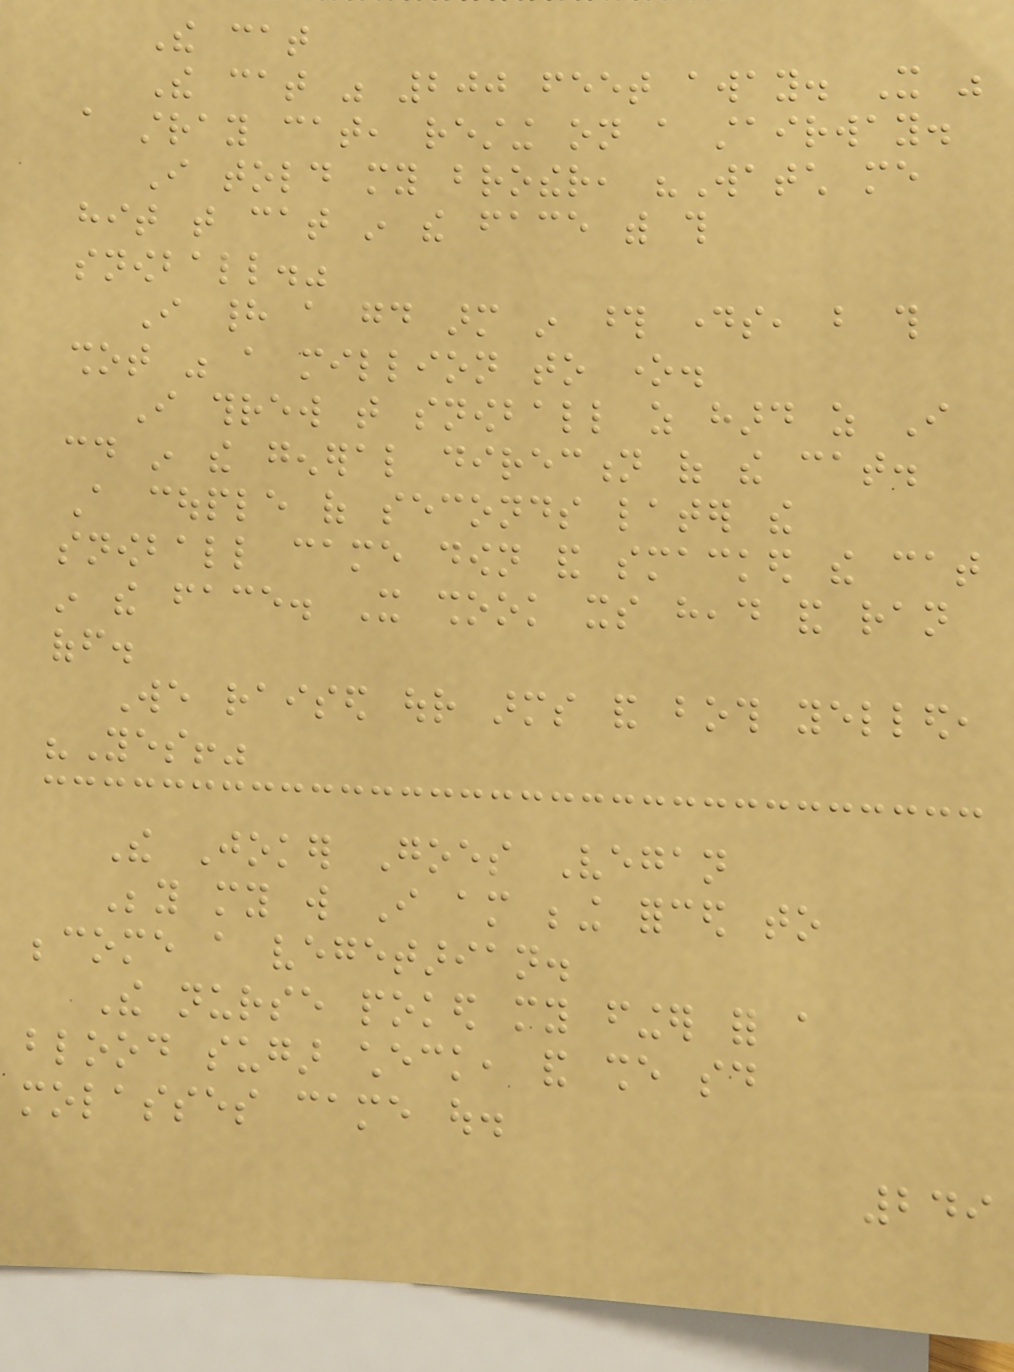The cat
The cat was 200 feet away. It was
a stray cat, resting on a stairway.
I told my brother, "Watch me
hit that cat in the face with this
snowball."
I had a good arm in those days, but this
shot was a million to one.
I threw that snowball as hard as I
could in the general direction of the cat.
A couple of seconds later the
snowball came down and smacked the cat
in the face. It shook its head and ran
off.
We raised our arms and both yelled,
"Yes!"
The Joker Goes Vegan
Beyond my will I am being forced to
become a vegetarian.
The nurse poked my finger for a
blood sugar check, and she said
molasses came out.
249
